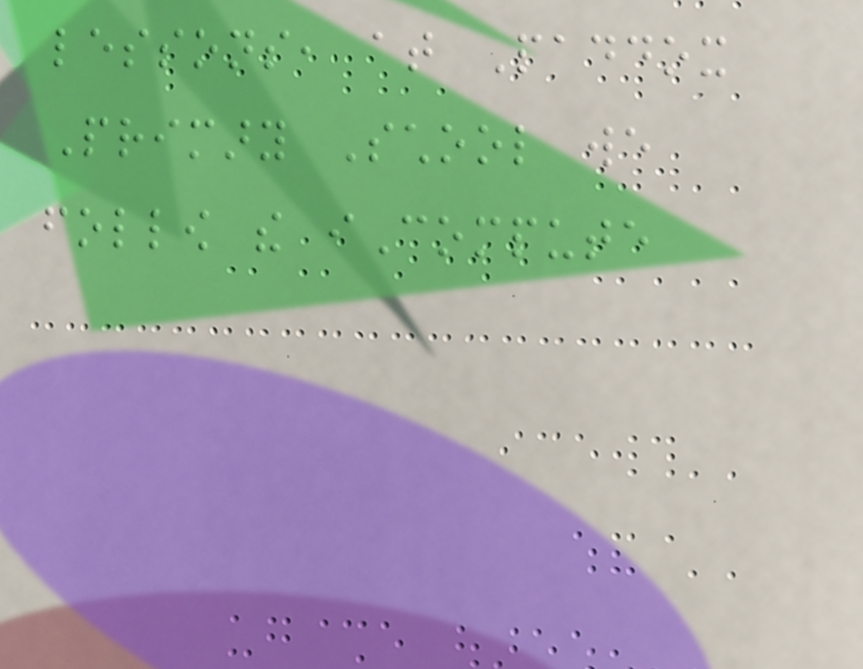lessons, at Paddox
Primary School we
follow the iCompute
